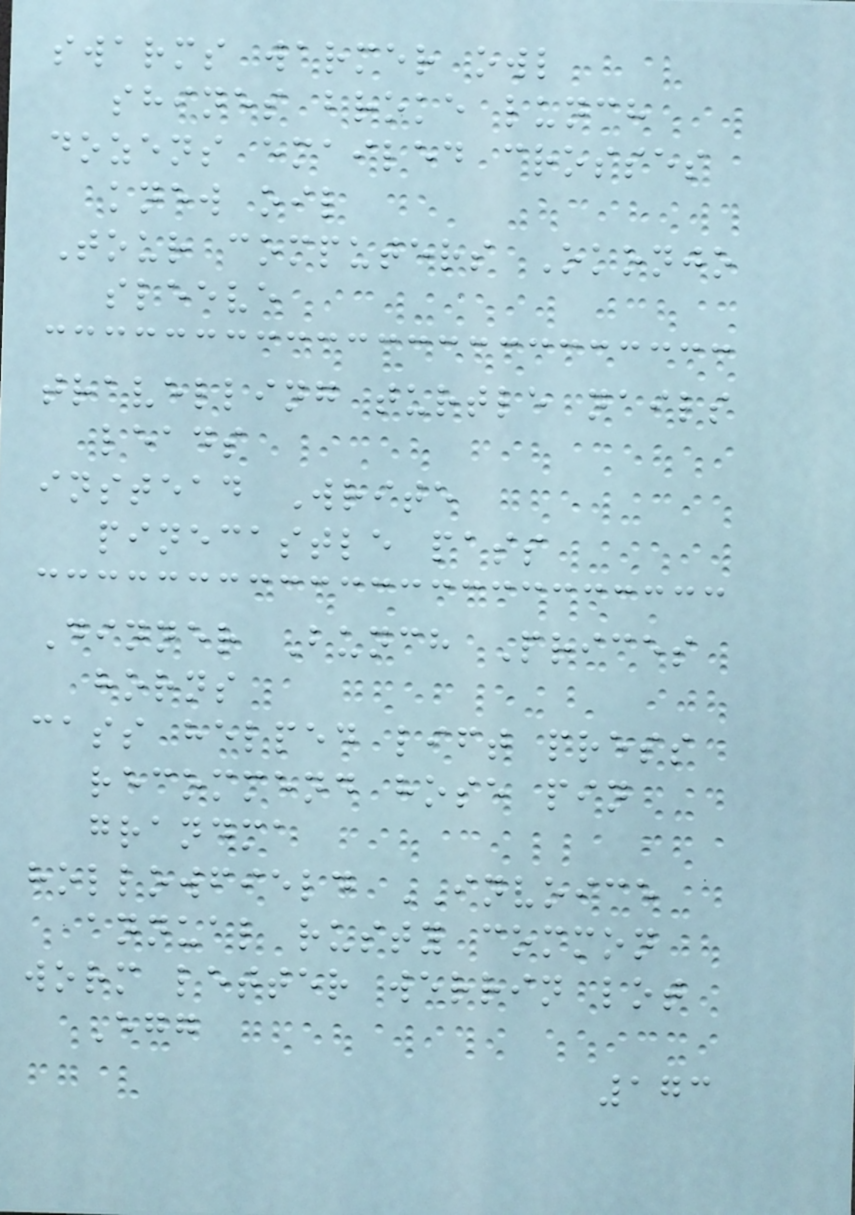swarms warmer owl
shines broke lunch
dozens emailed crosses
knew oil
Tour computers Okonjo
sleeve
travelling turtle nails
leads
instead Write
pinecastle pass
Dinner Bunch Prices
horns
cass helped lift press
recommend hose pin
grandma
hollowfield INVOICE
annual rusty common
worm letter werrin lot
Egg
173
